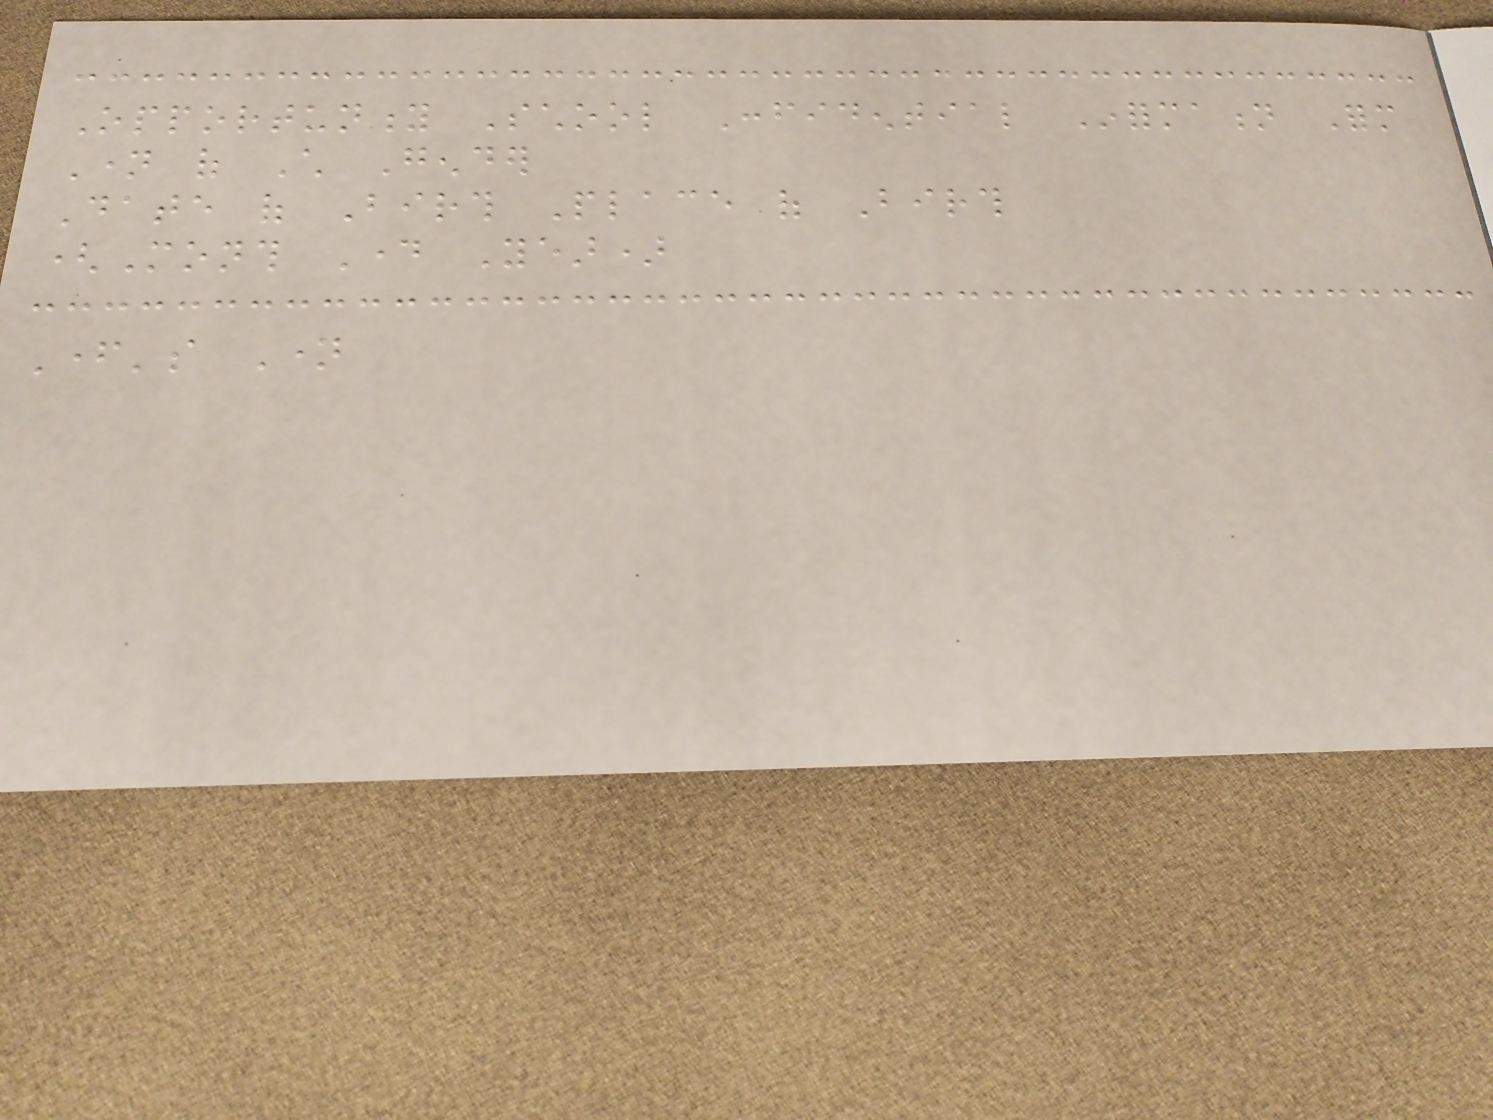Opportunity School Confidential Information Form
Name of Child Gender
Date of Birth Place of Birth
(Month Day Year)
Father's Name
